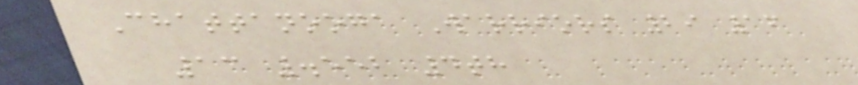Chattanooga Warriors 29 16
13 .552 4th
